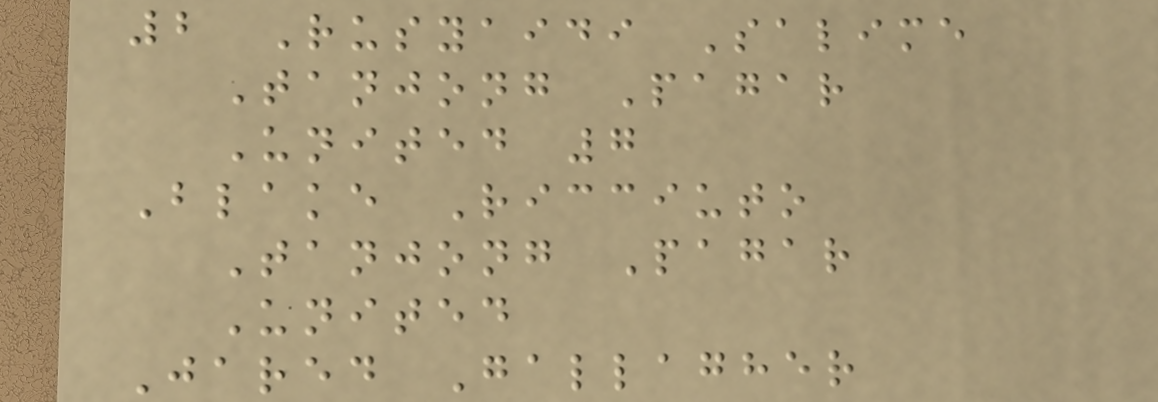2 Rusyaidi Salime
Tanjong Pagar
United 7
Blake Ricciuto
Tanjong Pagar
United
Jared Gallagher
